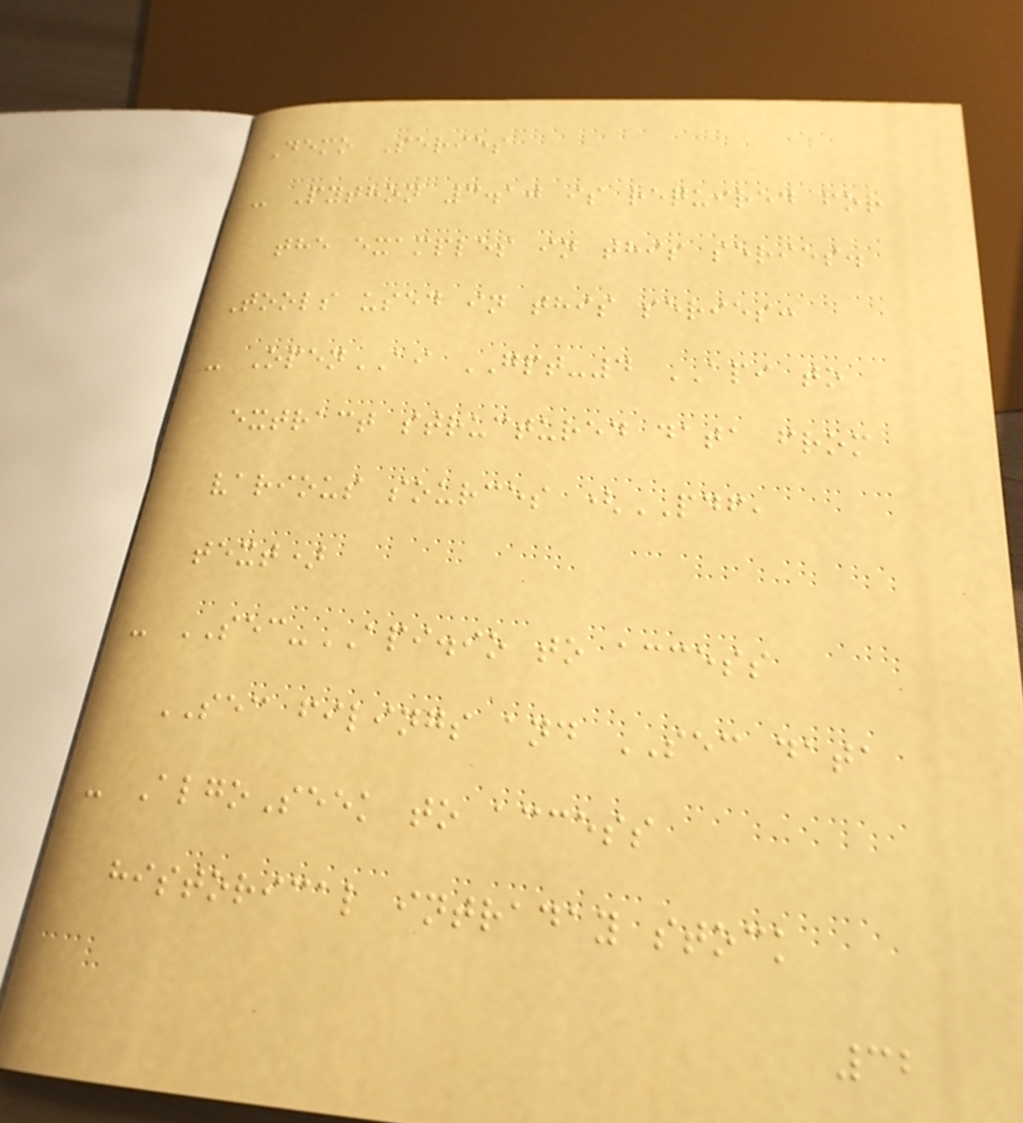Demo Series
- Python 3.10 is required for
the examples in this series.
Tools used in this series:
- OpenAI GPT-4 API to
extract structured data from
various sources (PDF,
text)
- SEC-API.io to access
SEC filings and SEC data
- AlgoSeek to access
historical intraday stock
32
